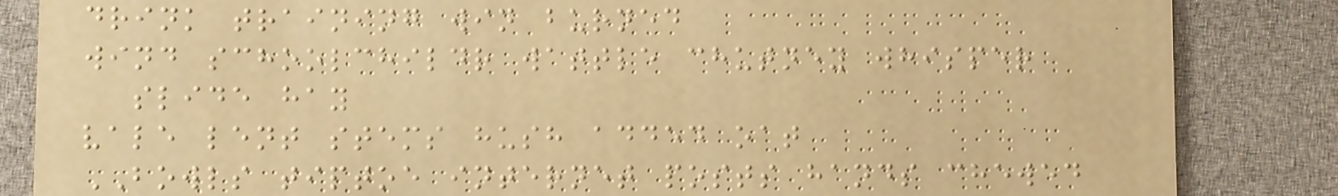drink training win burned
wind schoolchildr wattle chutney whisper
slide hay
vale lent stems hush added oat
BOWLS tiptoe internet posts hands chewed
